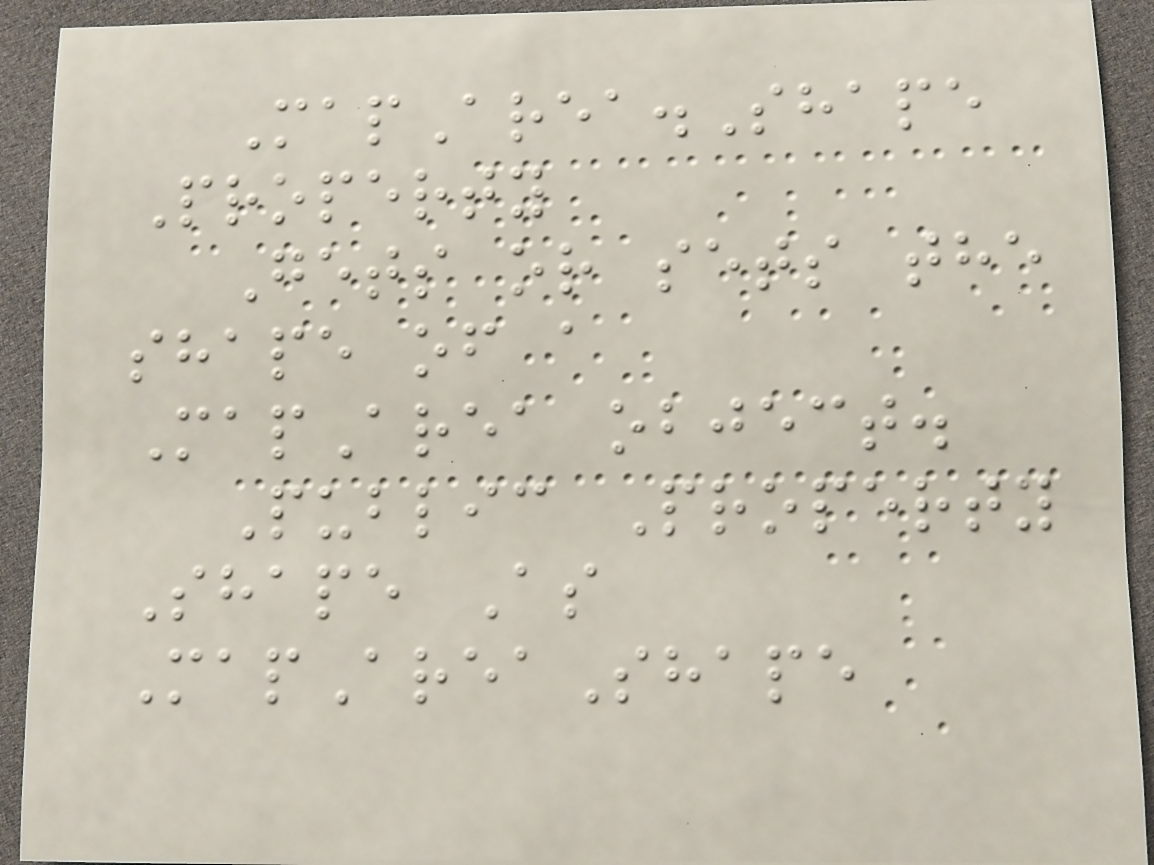MapArea.Shape
Property
Gets or sets the
shape of a
MapArea object.
Public Property
Shape As
MapAreaShape
